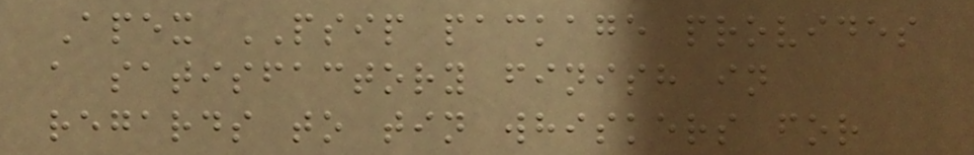Apex PSIP package provides
a satisfactory finish in
regards to tin whiskers for
